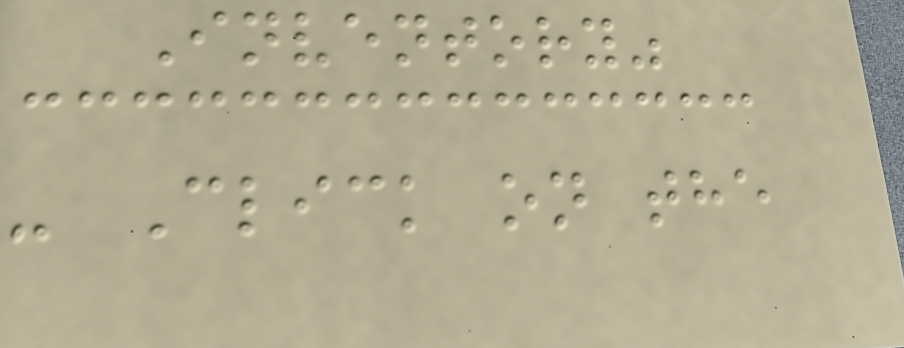Inventory"
- Click on the
